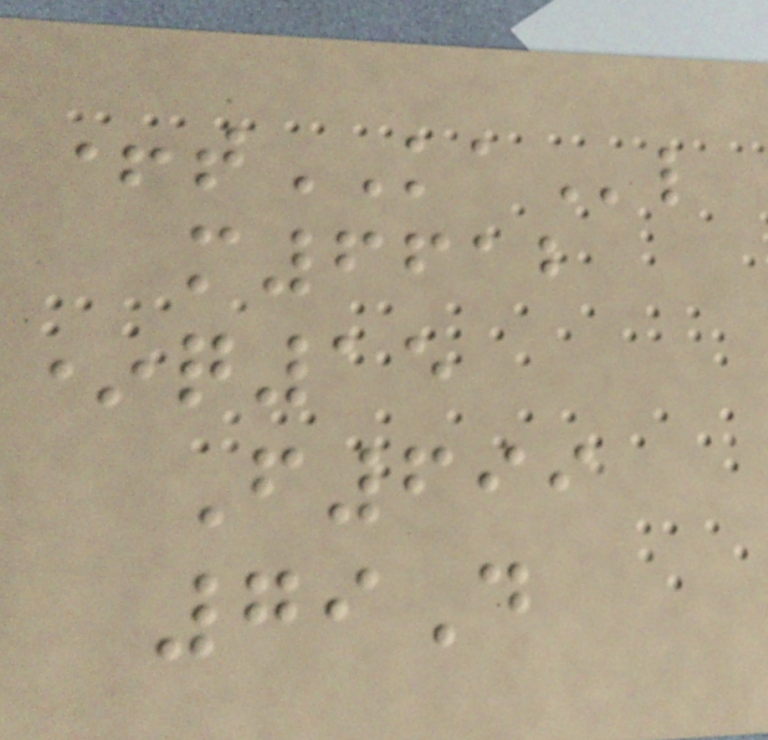+tKAl
m6612
*q15
F699
79D
